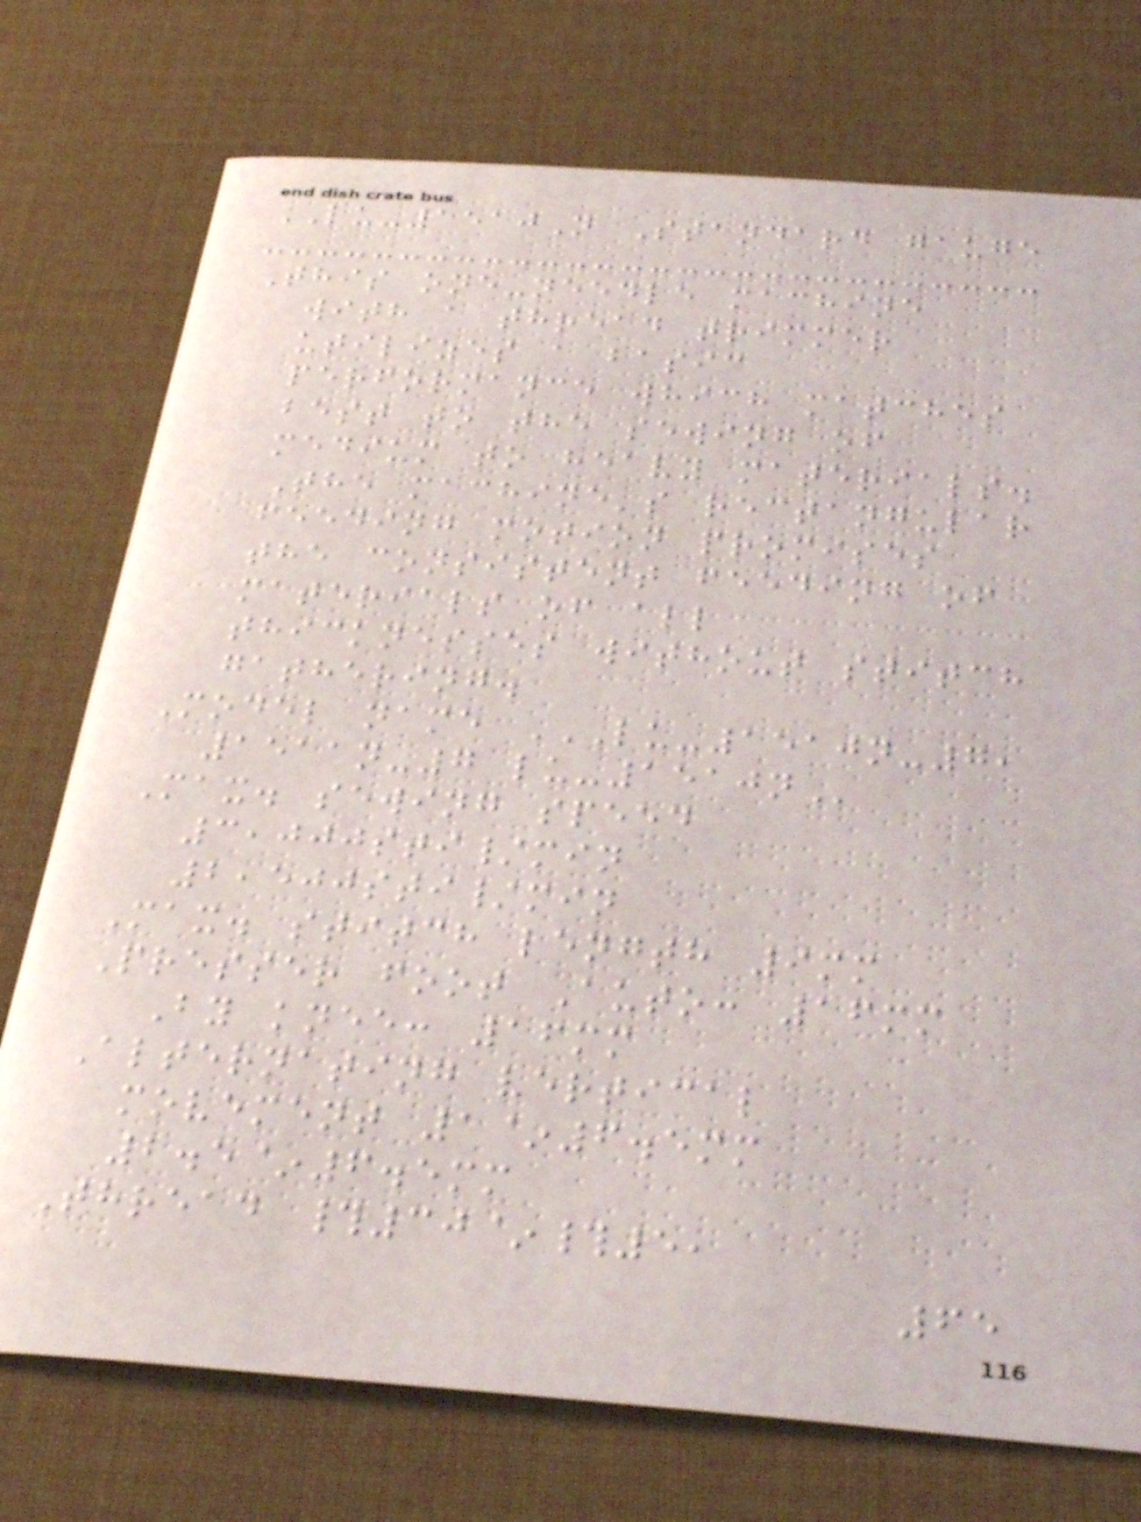LU-1510N Standard gauge
This one-needle machine
with a thread trimmer
utilizes a basic
performance which matches
best to the sewing of
medium to heavy materials.
The machine's rectangular
feeding motion promises
the consistent feeding of
materials of all
thicknesses without stitch
gathering.
Model name LU-1510N-7,
1511N-7 LU-1510N
Max. sewing speed
3,000sti/min
2,500sti/min
Max. stitch length 9mm
Presser foot Auto: 16mm
By knee: 16mm
Alternating vertical
movement 1~6.5mm
2.5~6.5mm
Thread #30~#5,
65
